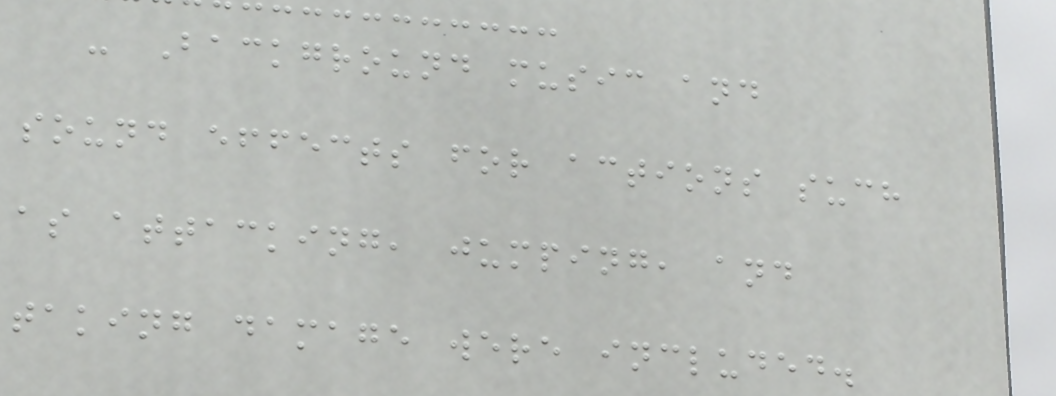- Background music and
sound effects for actions such
as attacking, jumping, and
taking damage were included.
